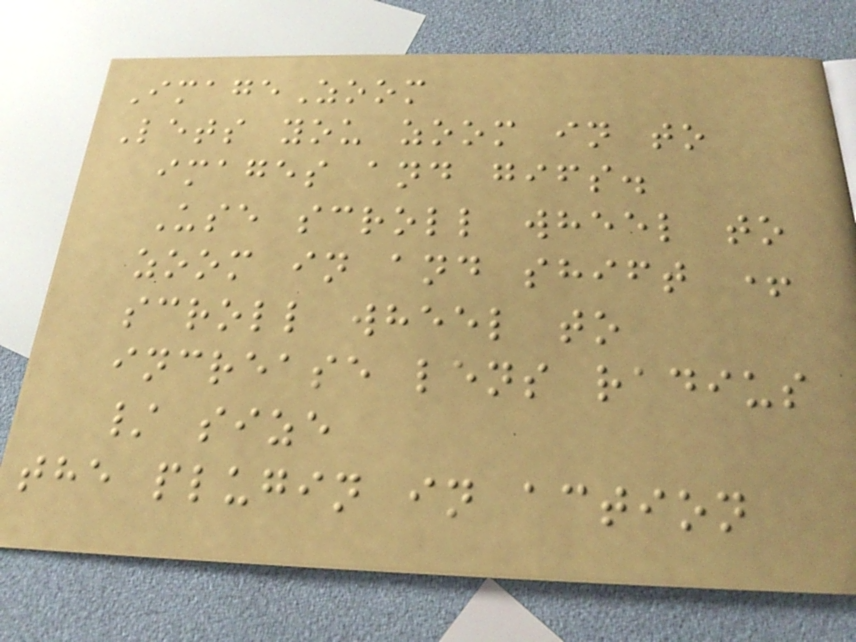ImageZoom
Lets you zoom in to
images and gifs.
Use scroll wheel to
zoom in and shift +
scroll wheel to
increase lens radius
/ size
the plugin in action
